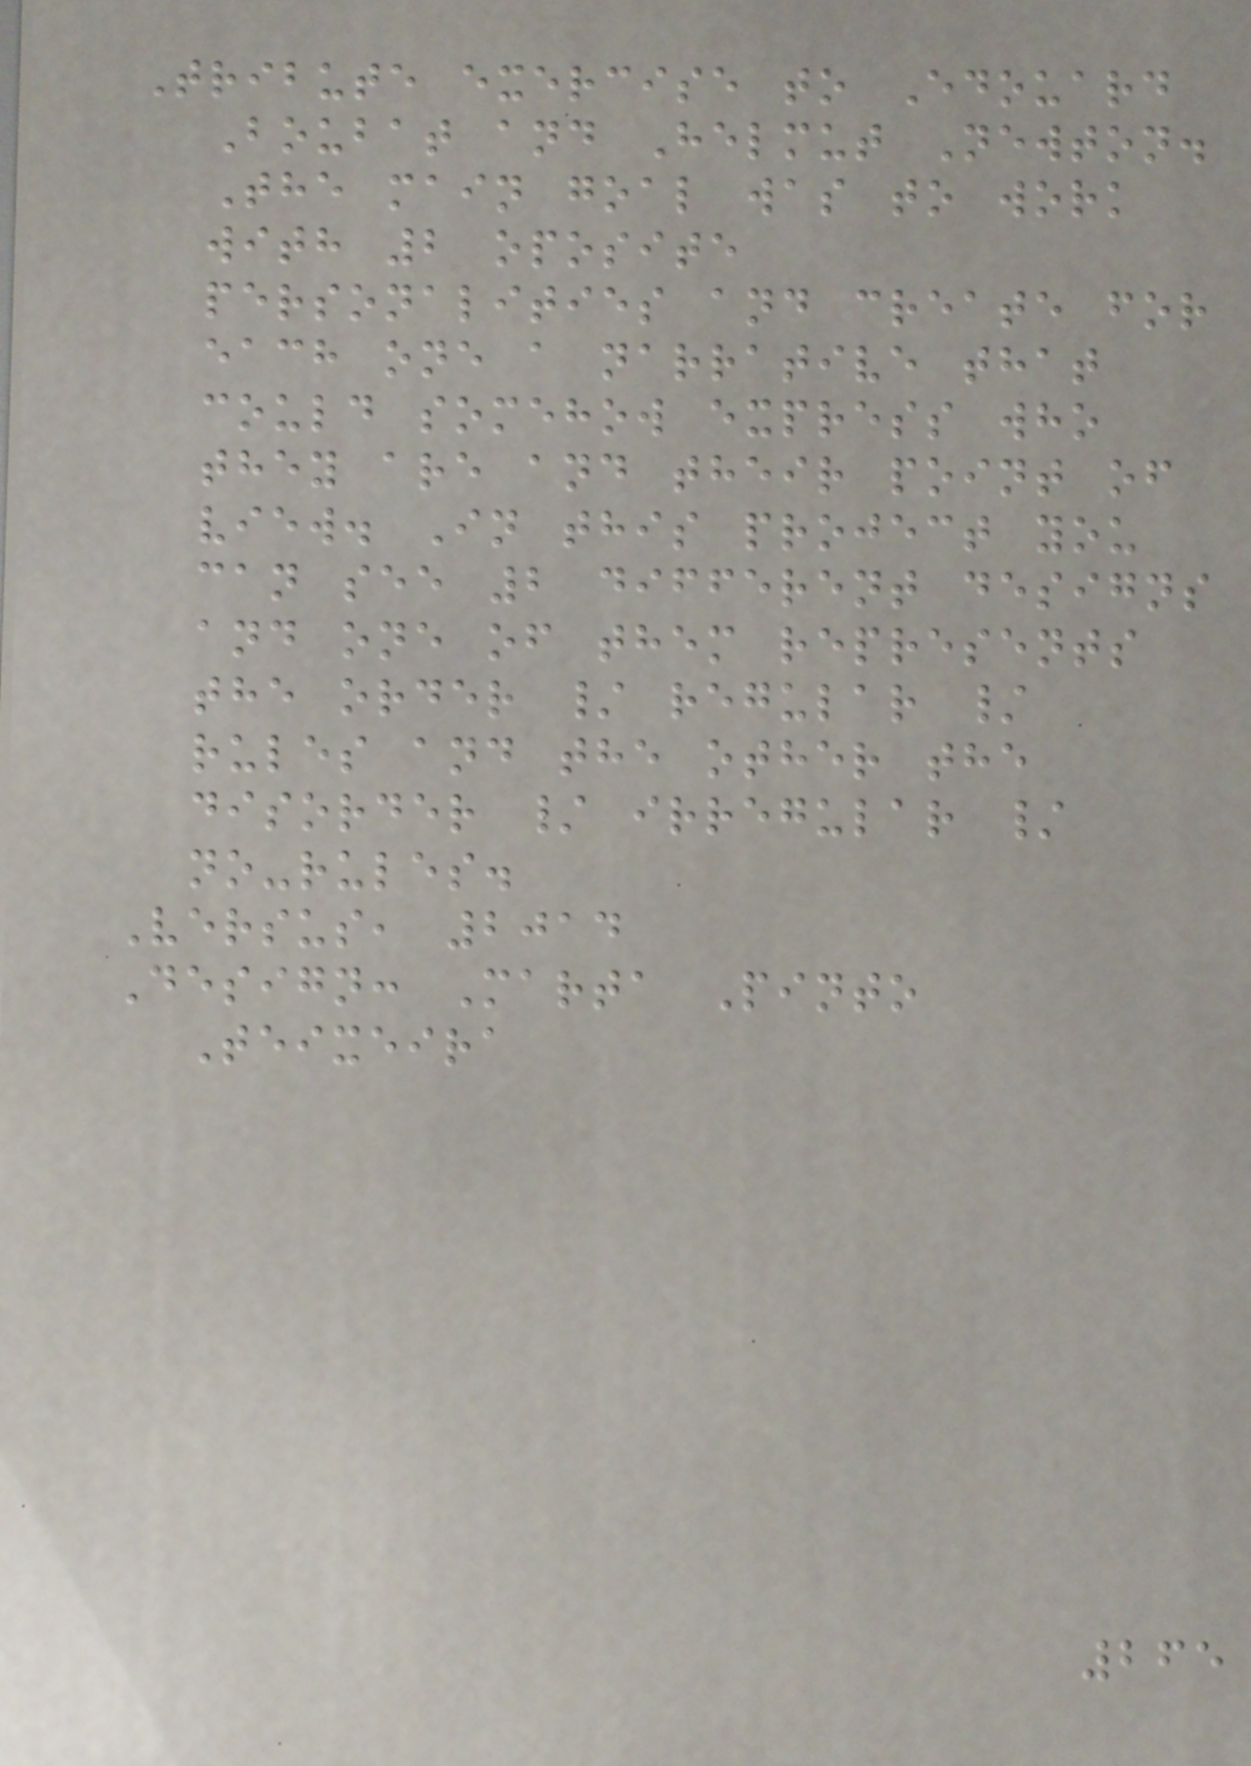Tribute exercise to Edouard
Boubat and Helmut Newton.
The main goal was to work
with 2 oposite
personalities and create for
each one a narrative that
could somehow express who
they are and their point of
view. In this project you
can see 2 different designs
and one of them represents
the order / regular /
rules and the other the
disorder / irregular /
no-rules.
Versus, 2014
Design: Marta Pinto
Teixeira
265
